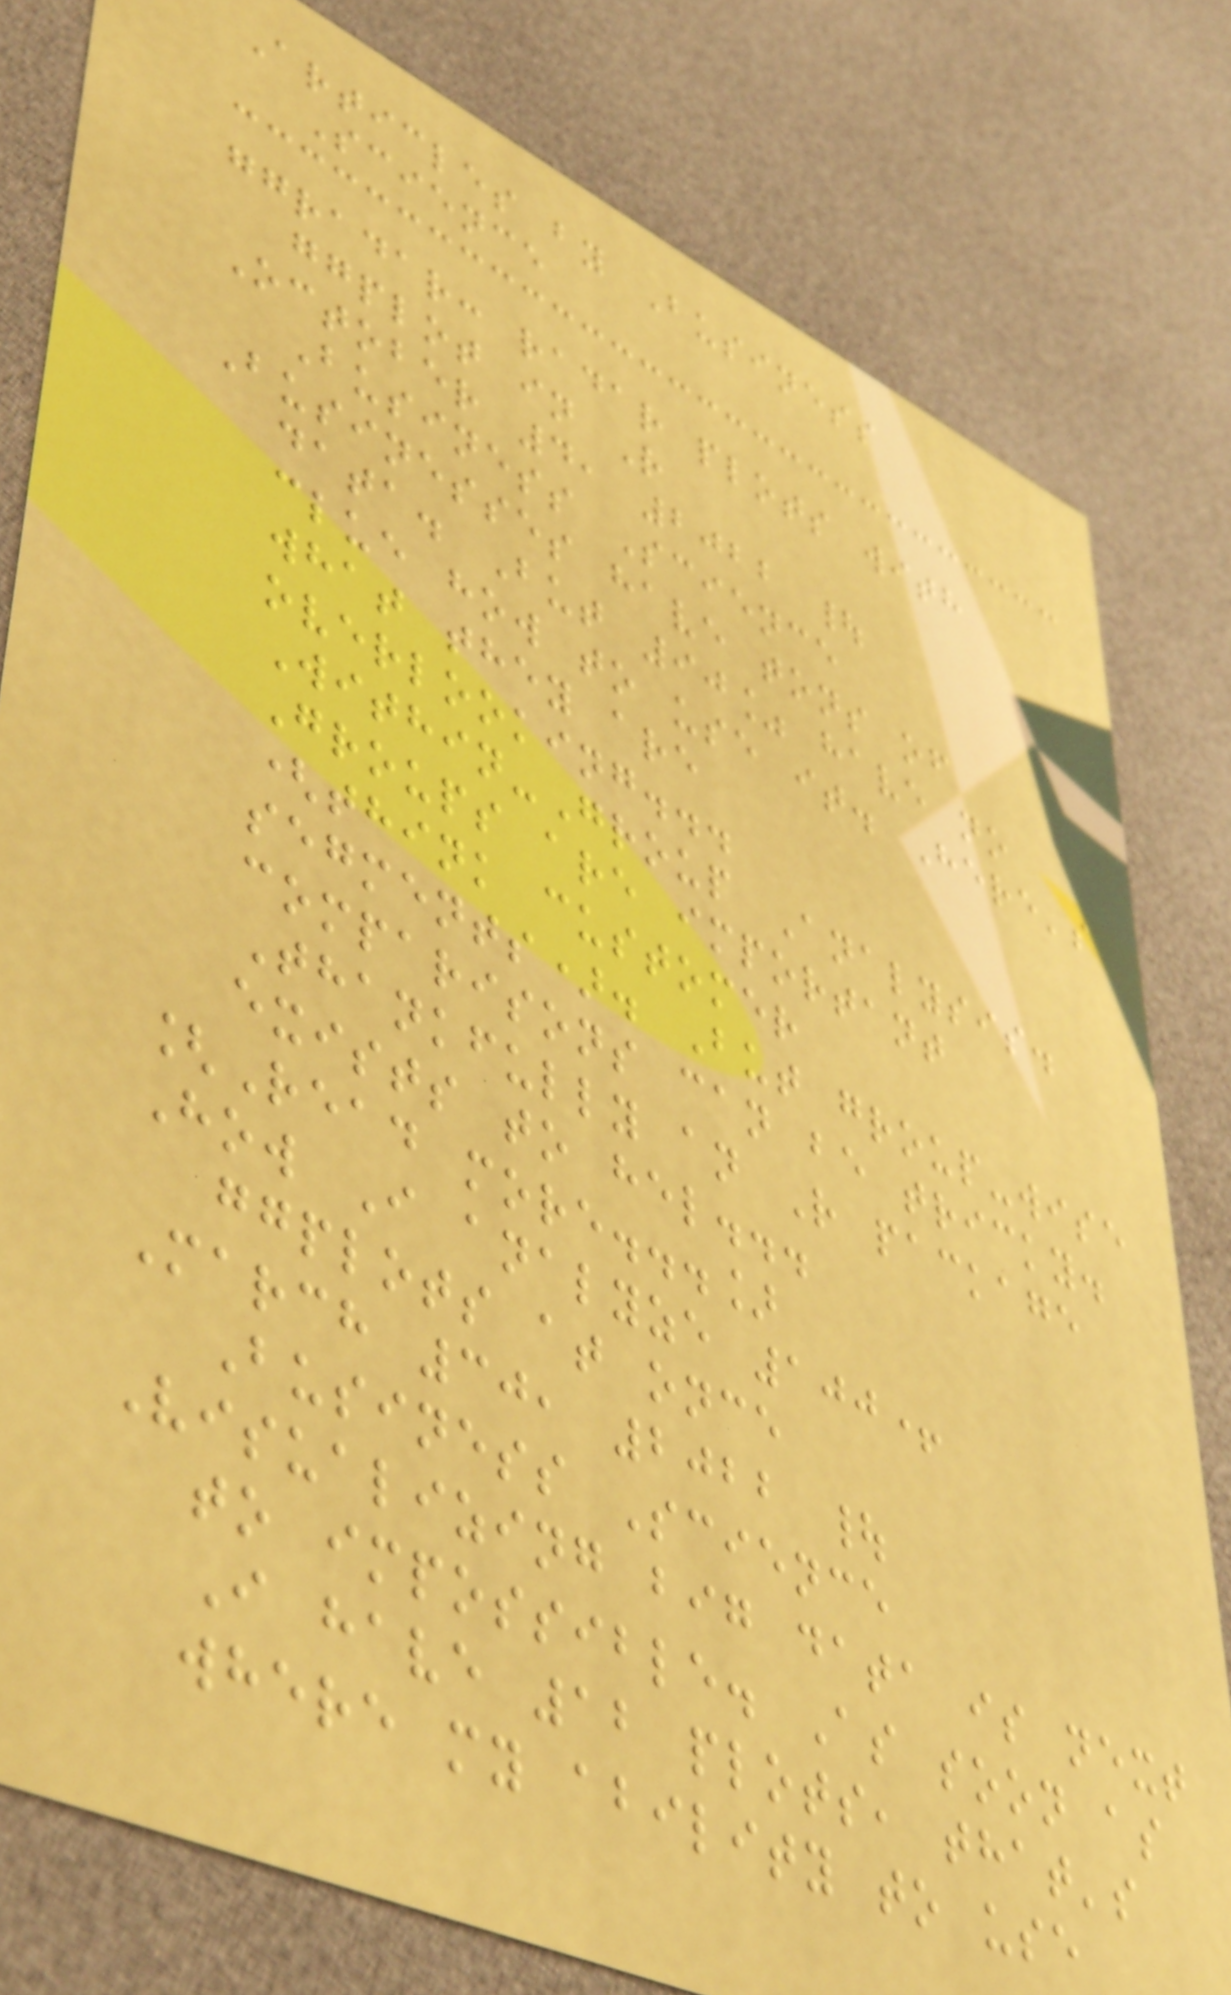Articles by Business
Science
ggradar: radar plots with
ggplot in R
October 4, 2022 |
Business Science
Businesses have tons of
data. But 90% have no
clue how to use it. Here's
what they are
overlooking...
Within-Group Analysis.
Groups are important
(think customer
segments). But group-wise
comparisons can be tricky.
Thankfully an R package
exists to hel...
[Read more...]
How I analyze 100+
ggplots at once
March 30, 2022 |
Business Science
Visualizing big data is next
to impossible. As soon as
I have 12 plots, that's
where my ability to use
